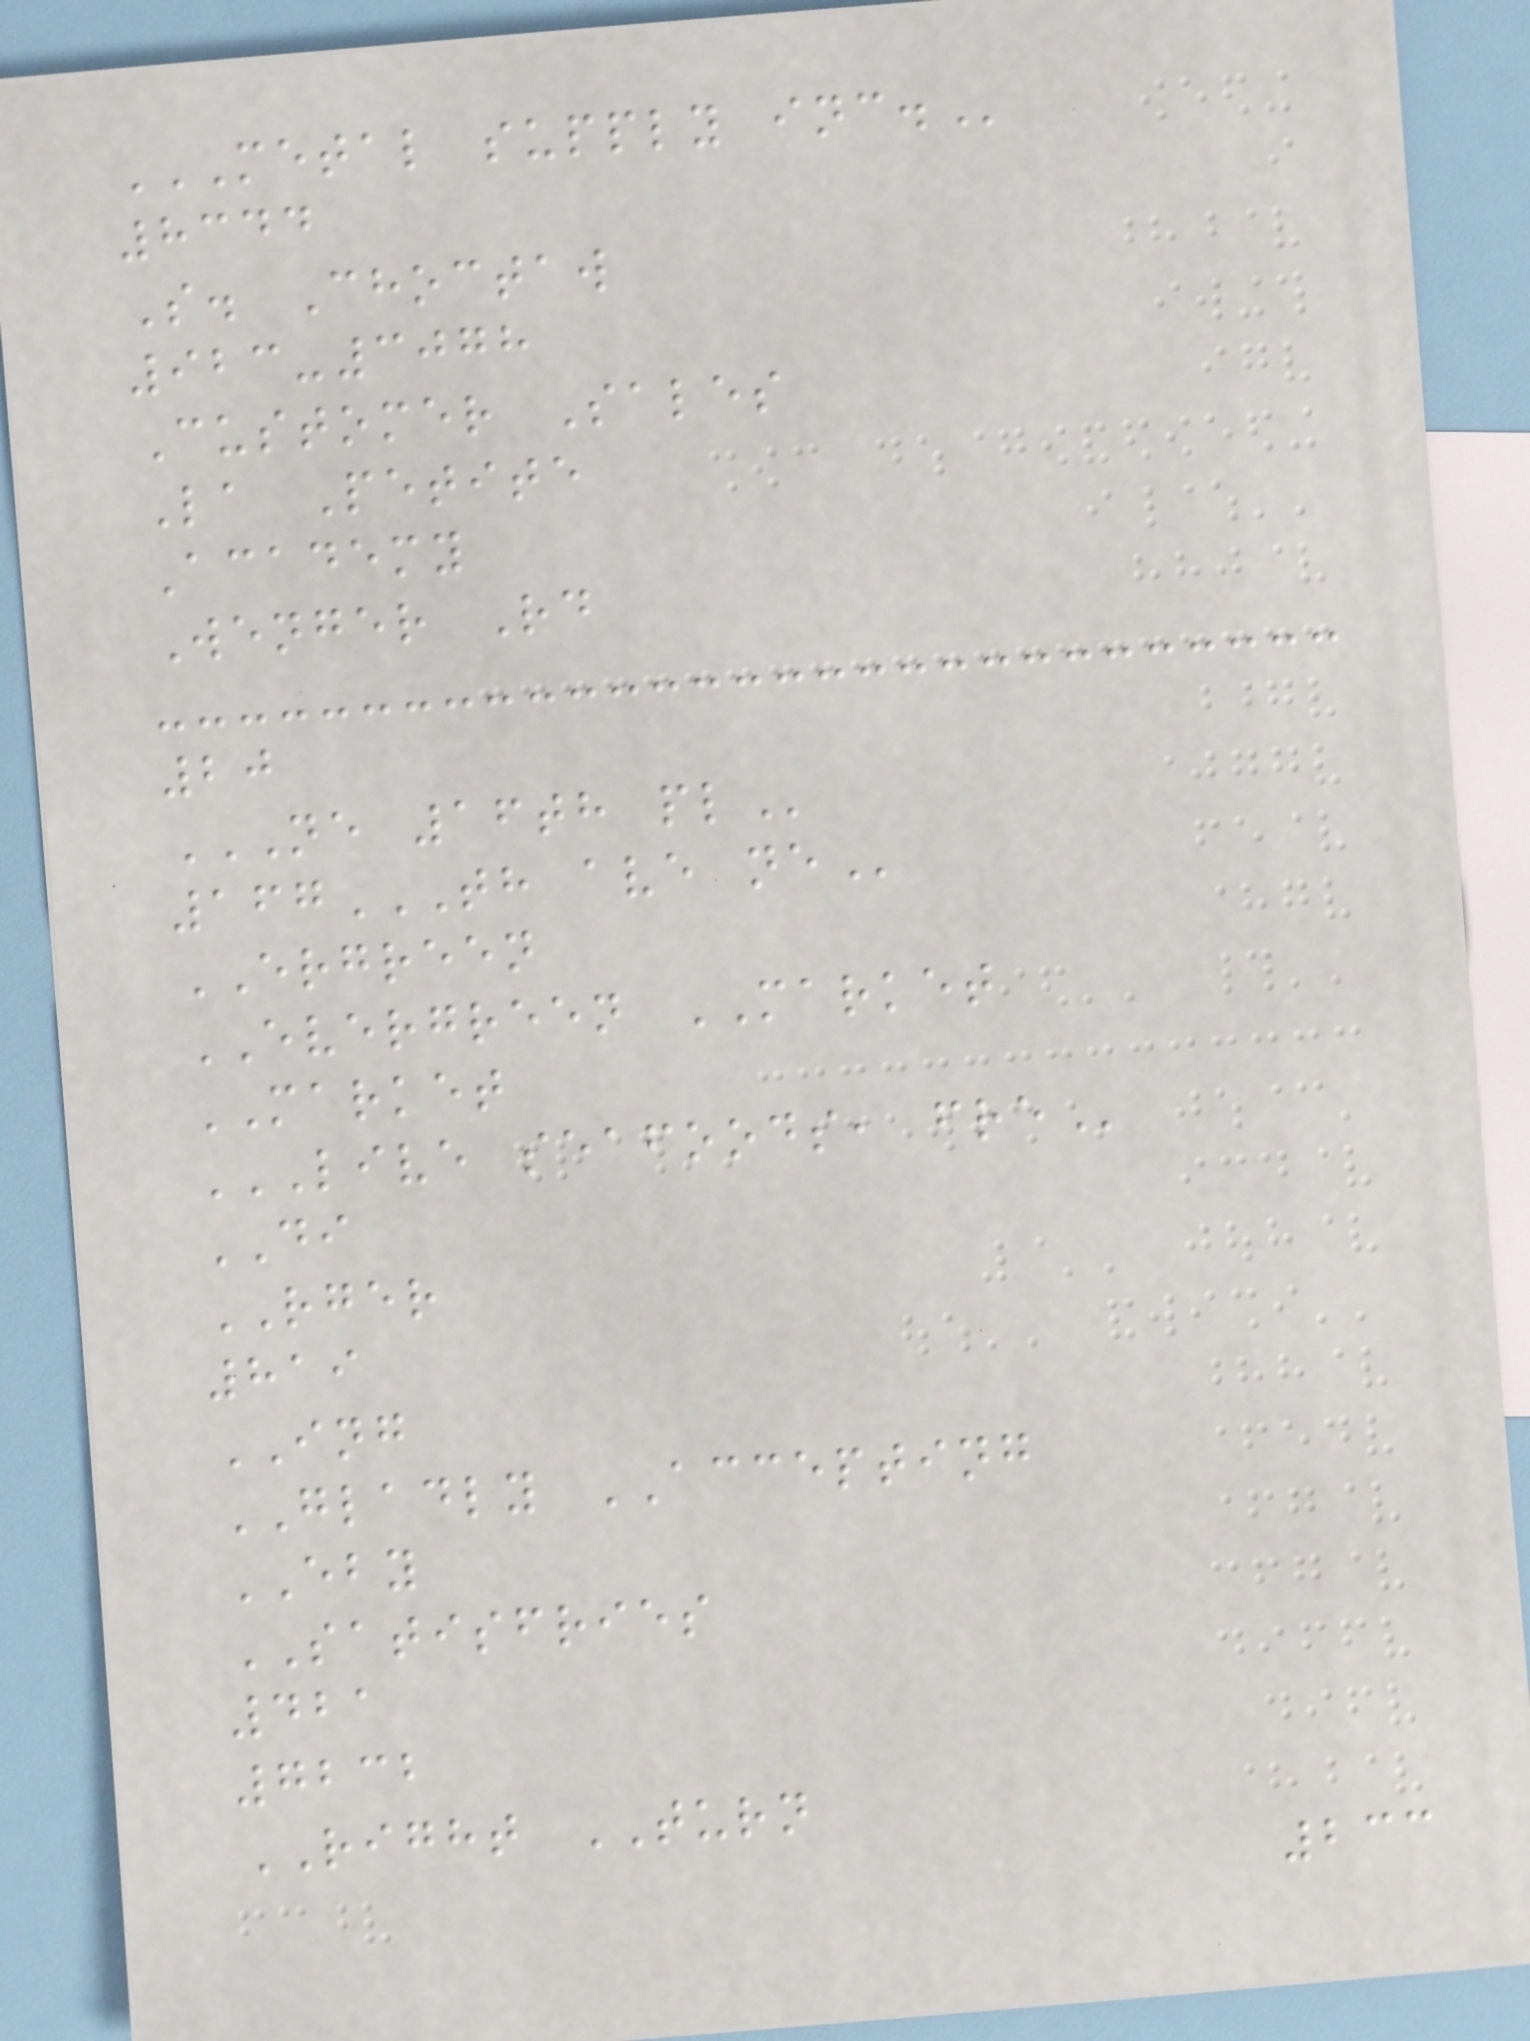METAL SUPPLY INC.
8344
S. Choctaw
923-3078
Customer Sales
La Petite
Academy
Wenger Rd
20
NE 16TH PL
167TH AVE NE
ERGREEN
EVERGREEN MARKET
MARKET
LIVE SEAFOODS, FRE
DI
RGER
819
ING
GLADLY ACCEPTING
EBY
SATISFRIES
421
7232
RIGHT TURN
233
